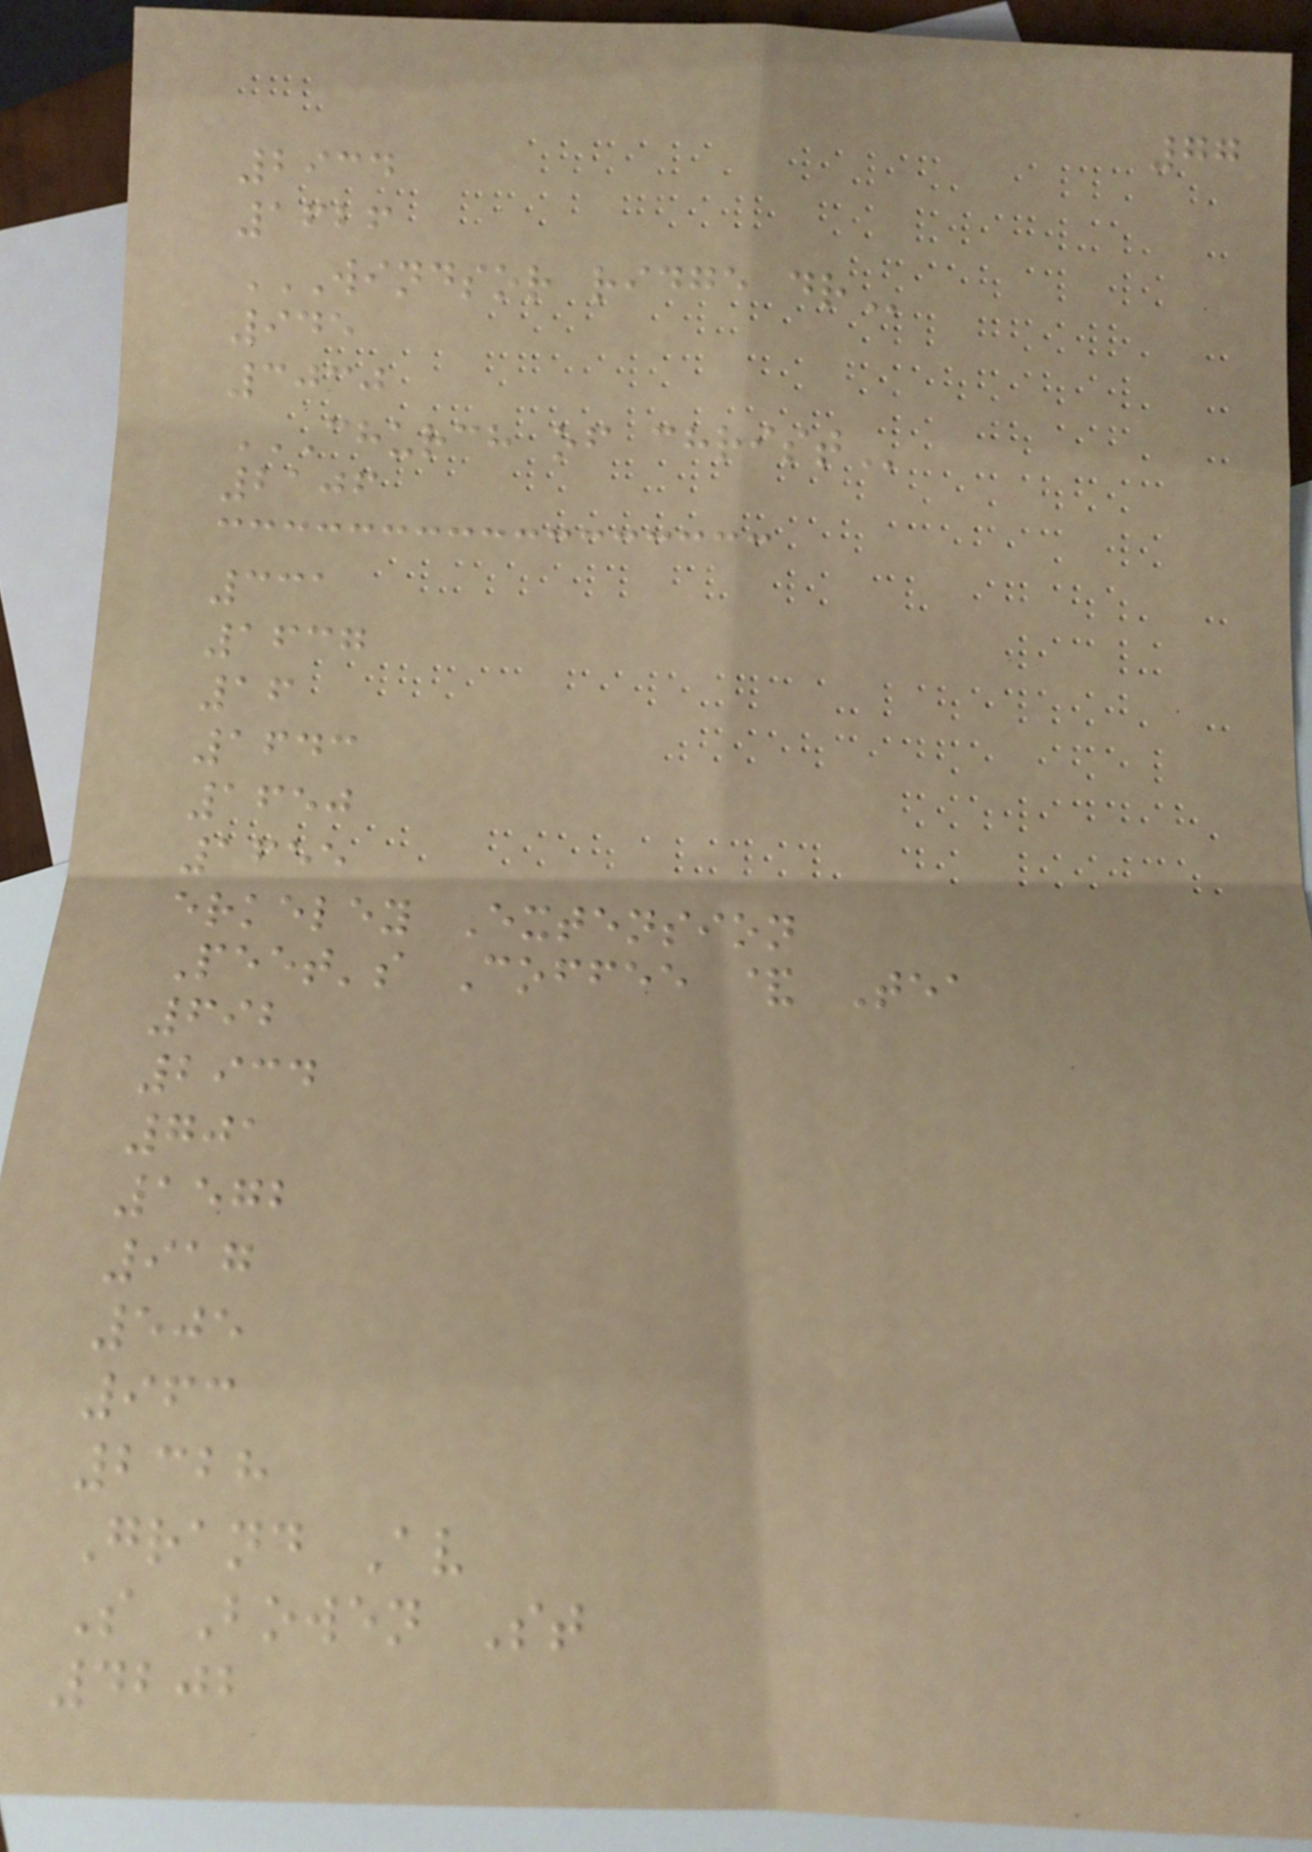77
2934
1626
WINDSOR RIDGE DR
945
3030
CHURCH OF CHRIST
2106
331
1637
16
1643
1650
1655
erkeley Extension
Peet's Coffee & Tea
692
2934
701
1572
917
505
963
2328
Grand Av
S Bowen St
4202
